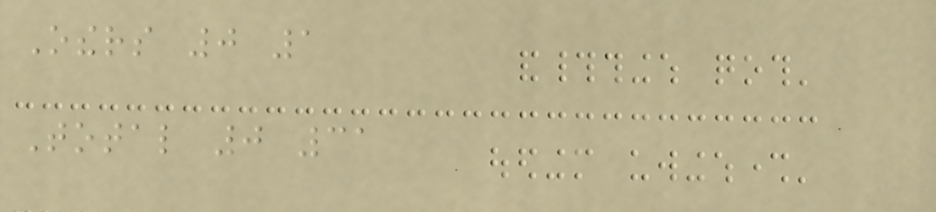Others 0 1
Total 0 31
